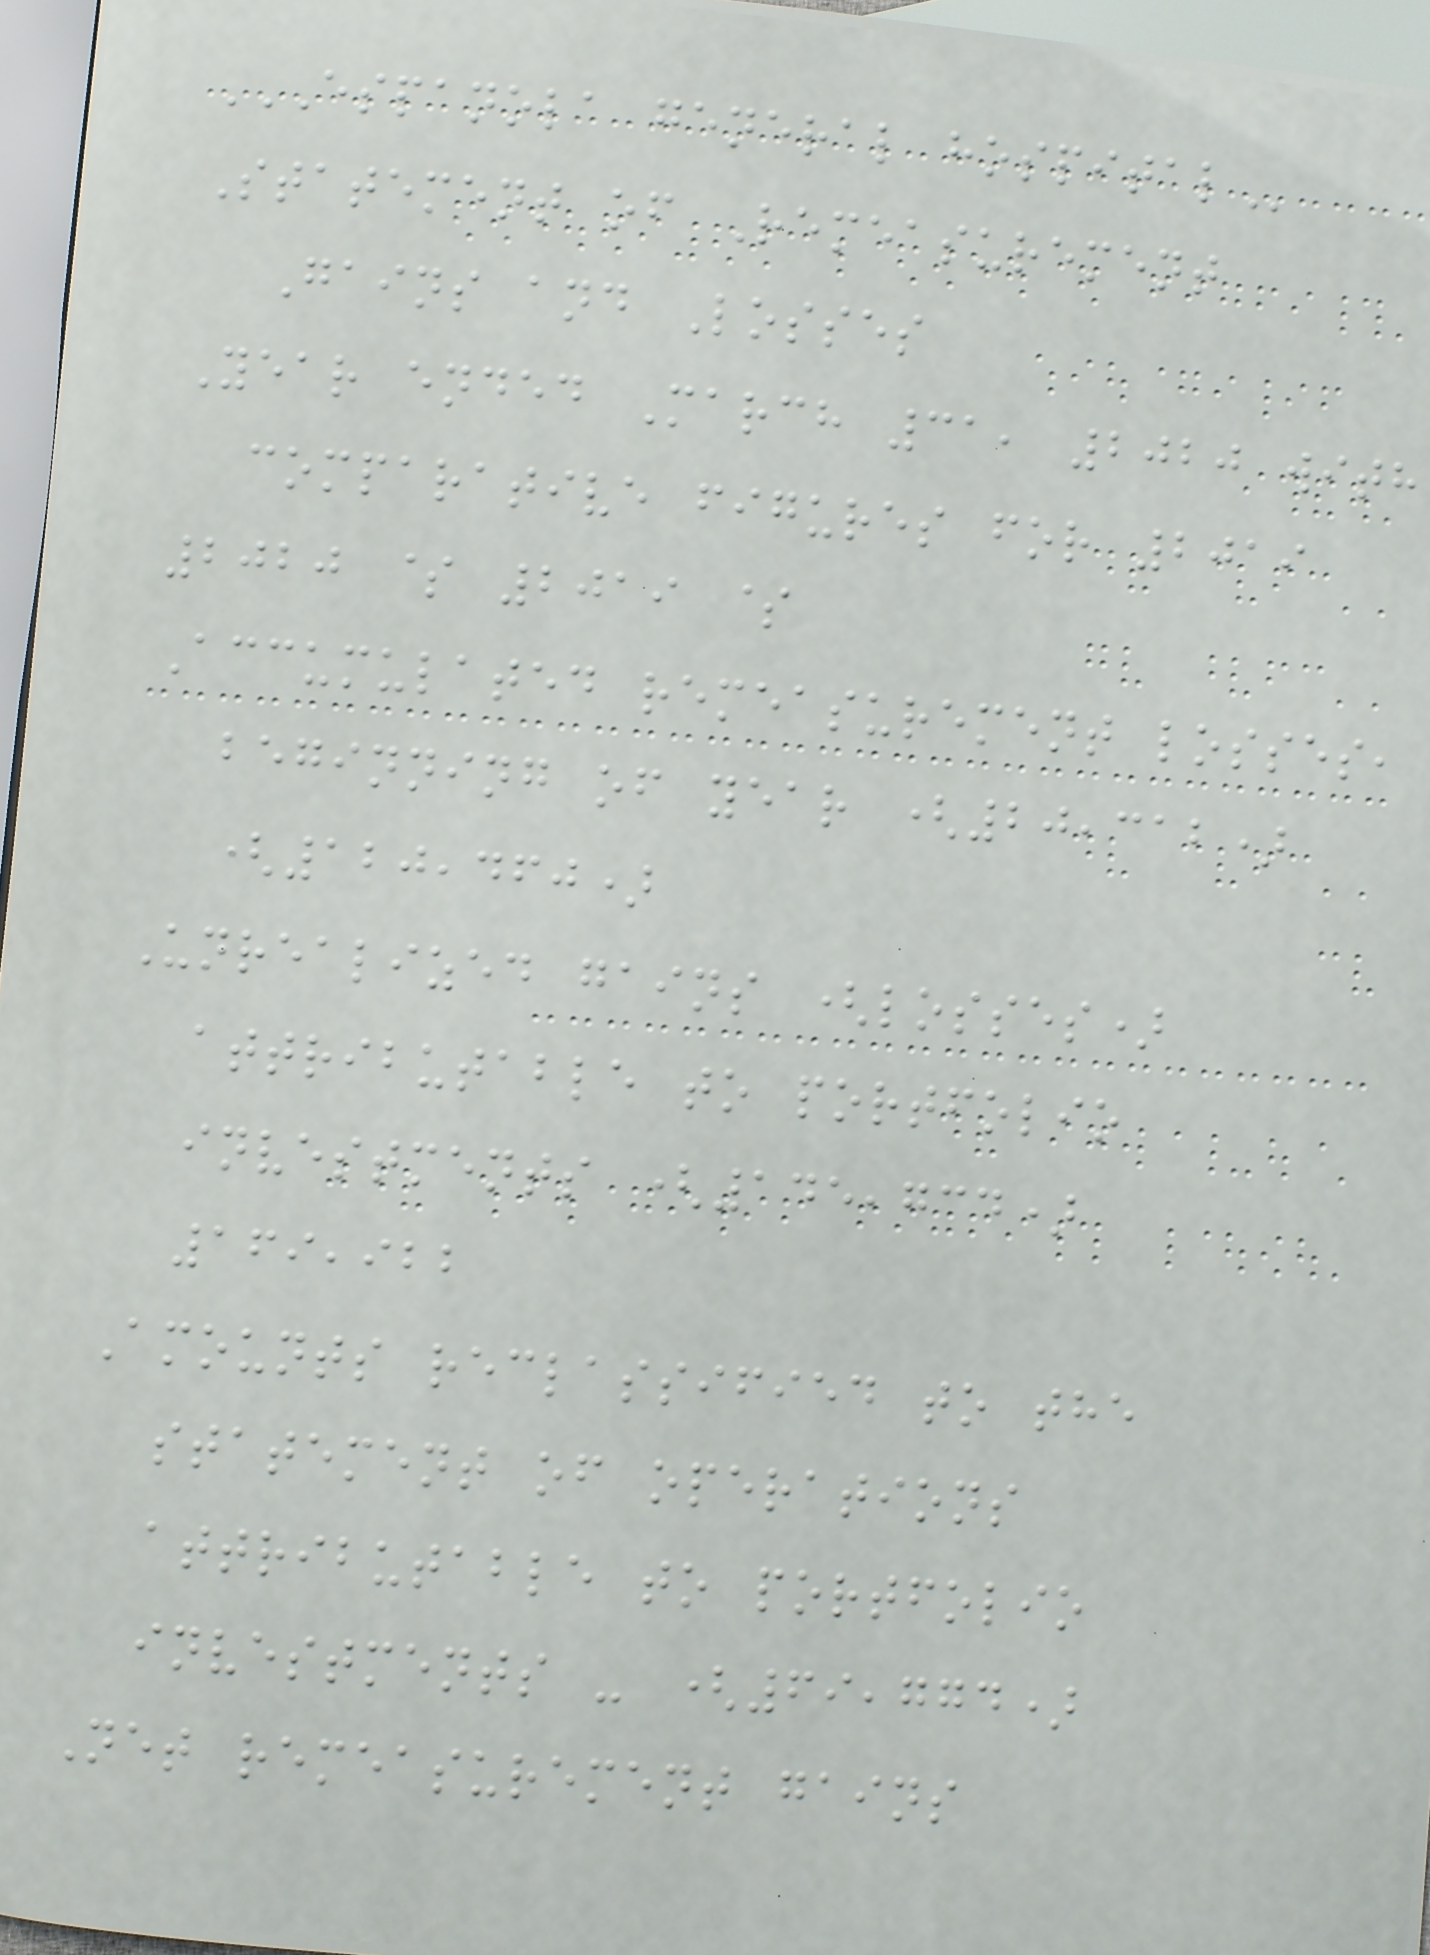ESPANOLA GENERAL HOSPITAL
Statement of Remeasurement
Gains and Losses
Year ended March 31, 2020 with
comparative figures for 2019
2020 $ 2019 $
Accumulated remeasurement losses,
beginning of year (20,312)
(120,460)
Unrealized gains (losses)
attributable to portfolio
investments (145,734)
169,922
Amounts reclassified to the
statement of operations
attributable to portfolio
investments - (69,774)
Net remeasurement gains
